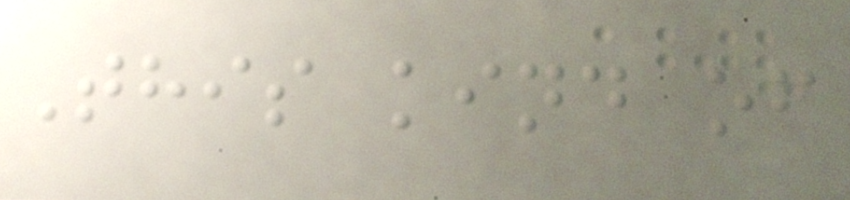This kind of
